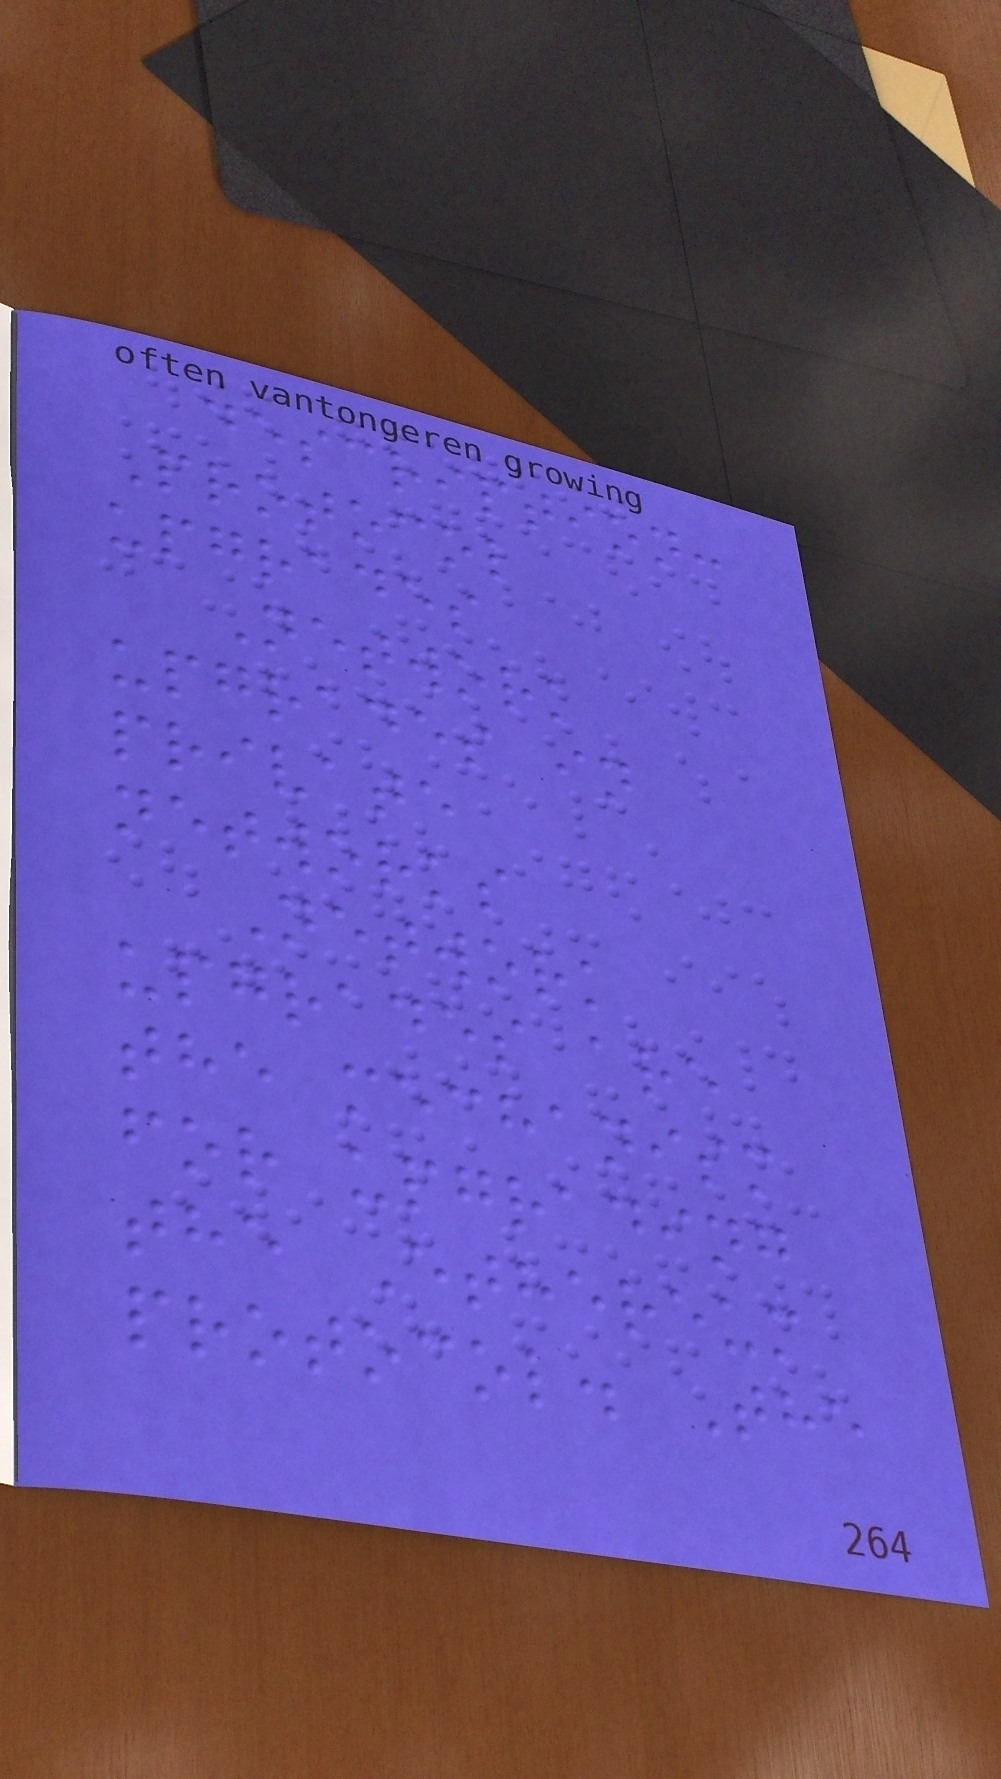description:
Protocol
upgrades
Network
upgrades in
private
networks
Network
upgrades are
the mechanism
for upgrading
the Ethereum
protocol. The
